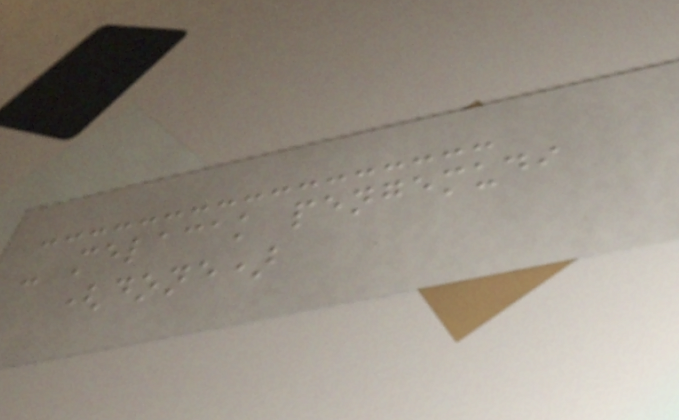- melacak pengemudi
(done)
